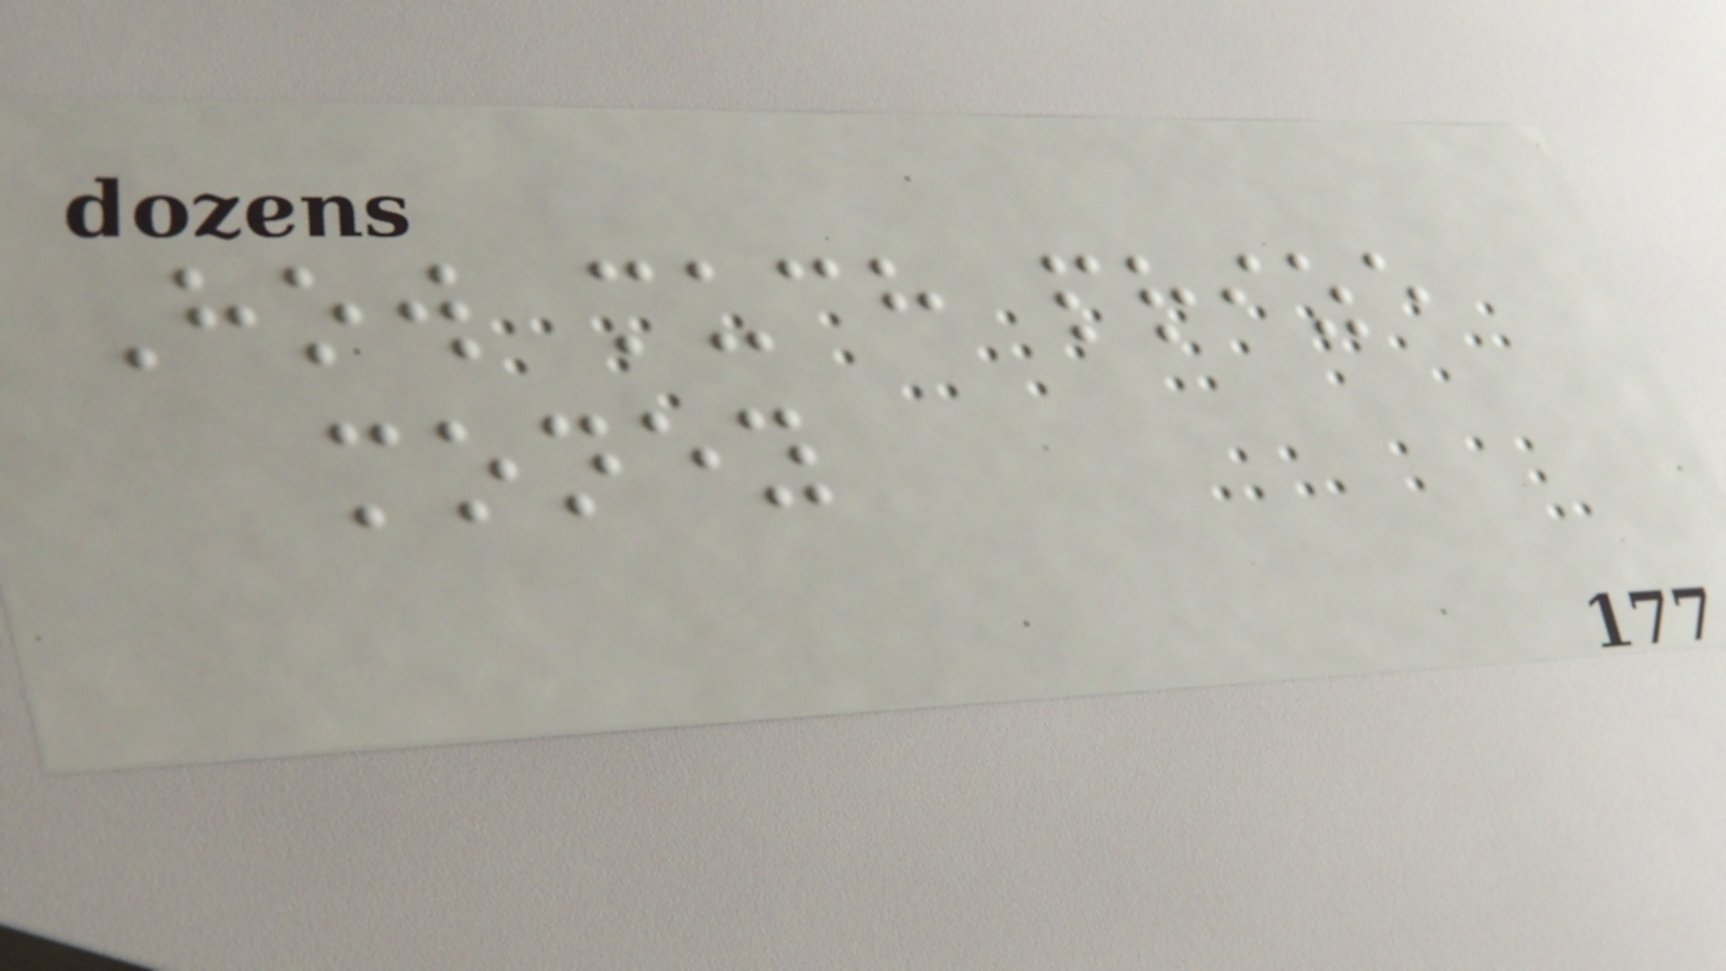How much prize
money
